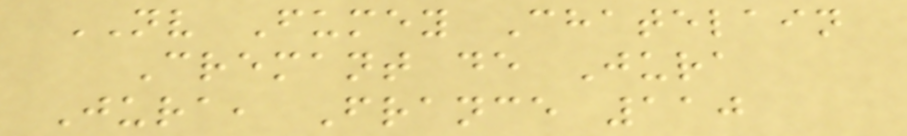NV Fumey Chatelain
Cremant de Jura
Jura, France 110
